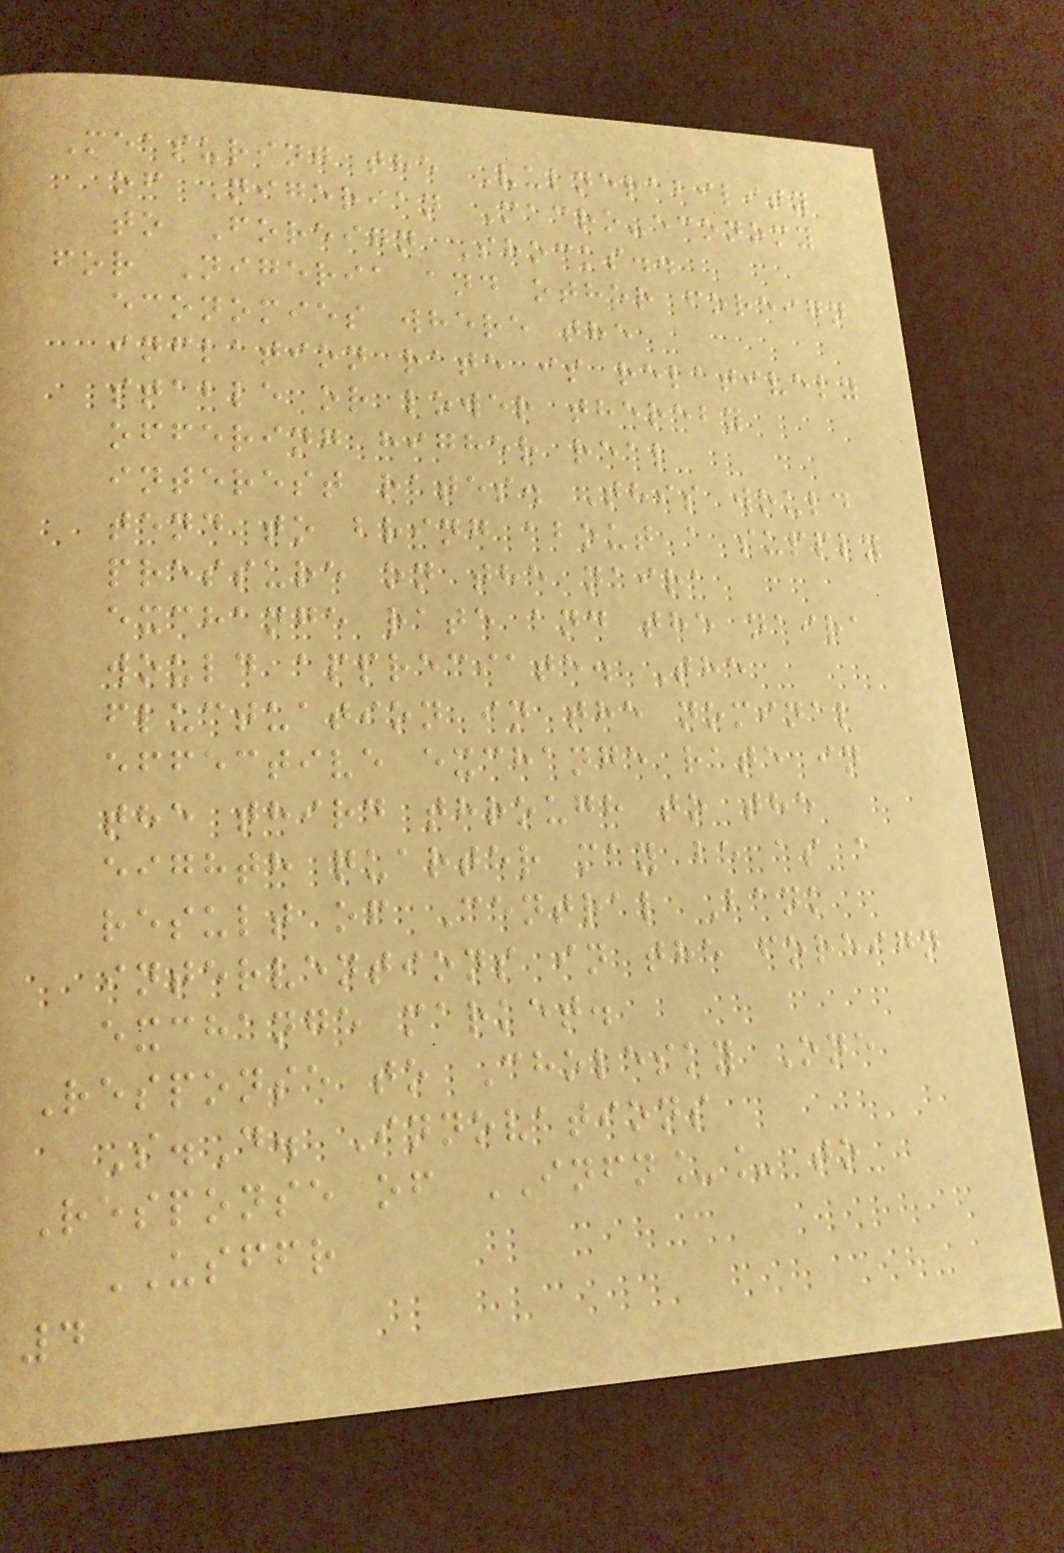Measuring the Vulnerability
of Nigerian Macro-economy
to Foreign Shocks..
for Nigeria and other foreign
economies where the
inflation rate is relatively
stable or lower thereby
offering higher real
interest rates. This would
tend to bring about a supply
pressure on the naira
exchange rate and the naira
would appreciate. The
fluctuation in the nominal
effective exchange rate in
the third through to the
eighth quarter may be as a
result of Central Bank
interventions in the foreign
exchange market.
Response to Cholesky One
S.D. Innovations
Response of INFN__ to
USFFR
4
